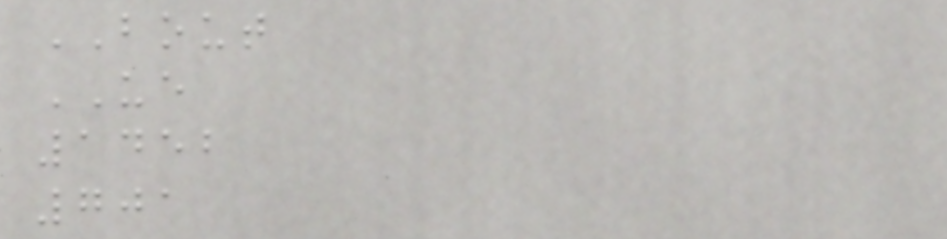BOUT
UE
1452
701
